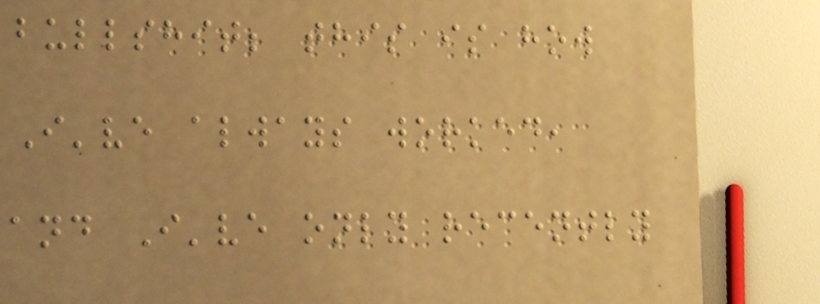bullshit; this is how
I've always worked,
and I've only recently
